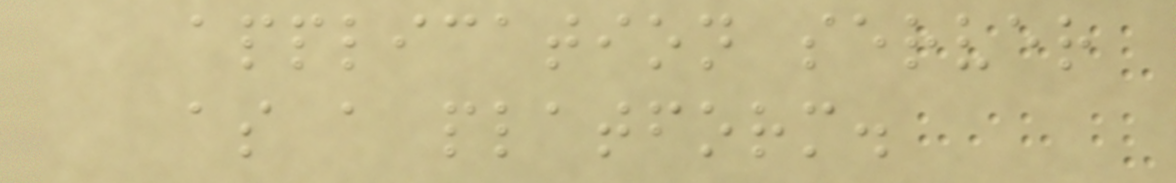application server
as a platform.
